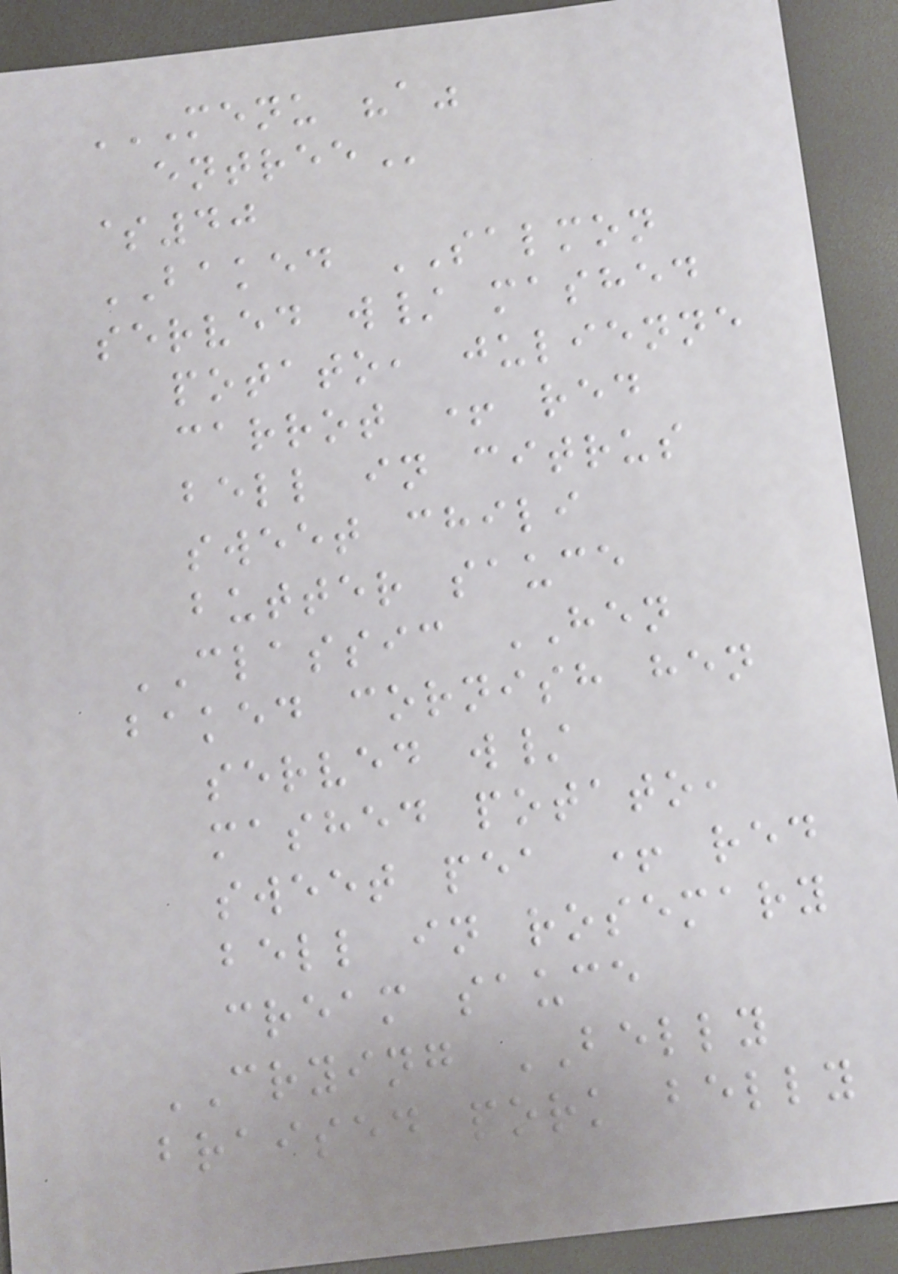MENU "A"
ENTREE
$40
BAKED SALMON
served w/ mashed
potato, julienne
carrot + red
bell in citrus
sweet chili
butter sauce
CLASSIC HEN
baked cornish hen
served w/
mashed potato,
sweet pea + red
bell in rosemary
cream sauce
CRYING BELLY
braised pork belly
